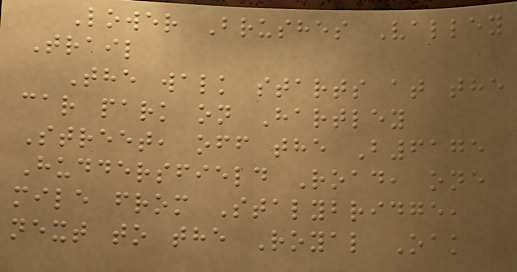Lower Brushes Valley
Trail
The walk starts at the
car park on Hartley
Street, off the B6175
Huddersfield Road, one
mile from Stalybridge,
next to the Royal Oak
